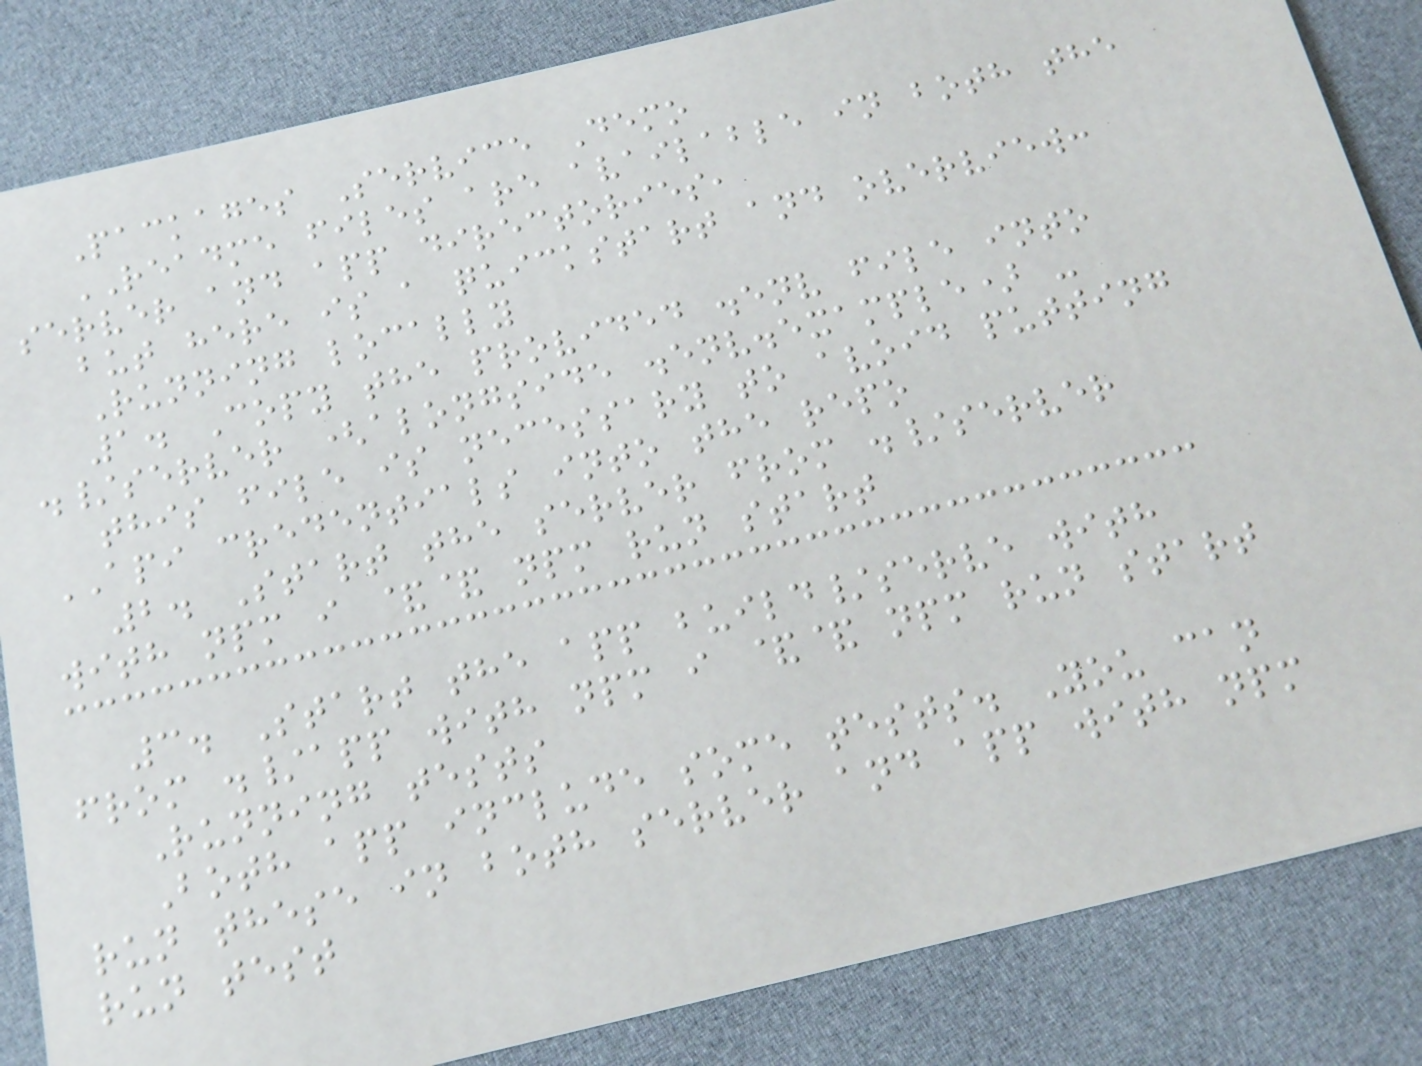Packages Service Demo
README files are available in both the
server and app directories,
but here is a quickstart and overview:
Running locally
1. Copy the provided .env file into
./server (alongside .env.example) -
this file is necessary to avoid putting
API credentials into the repo
2. Start the server from ./server
with npm i && npm run start
3. Start the app build/serve with
from ./app with npm i && npm run start
Running tests
Both app include some tests. You can
run these in both server and app with npm
run test
